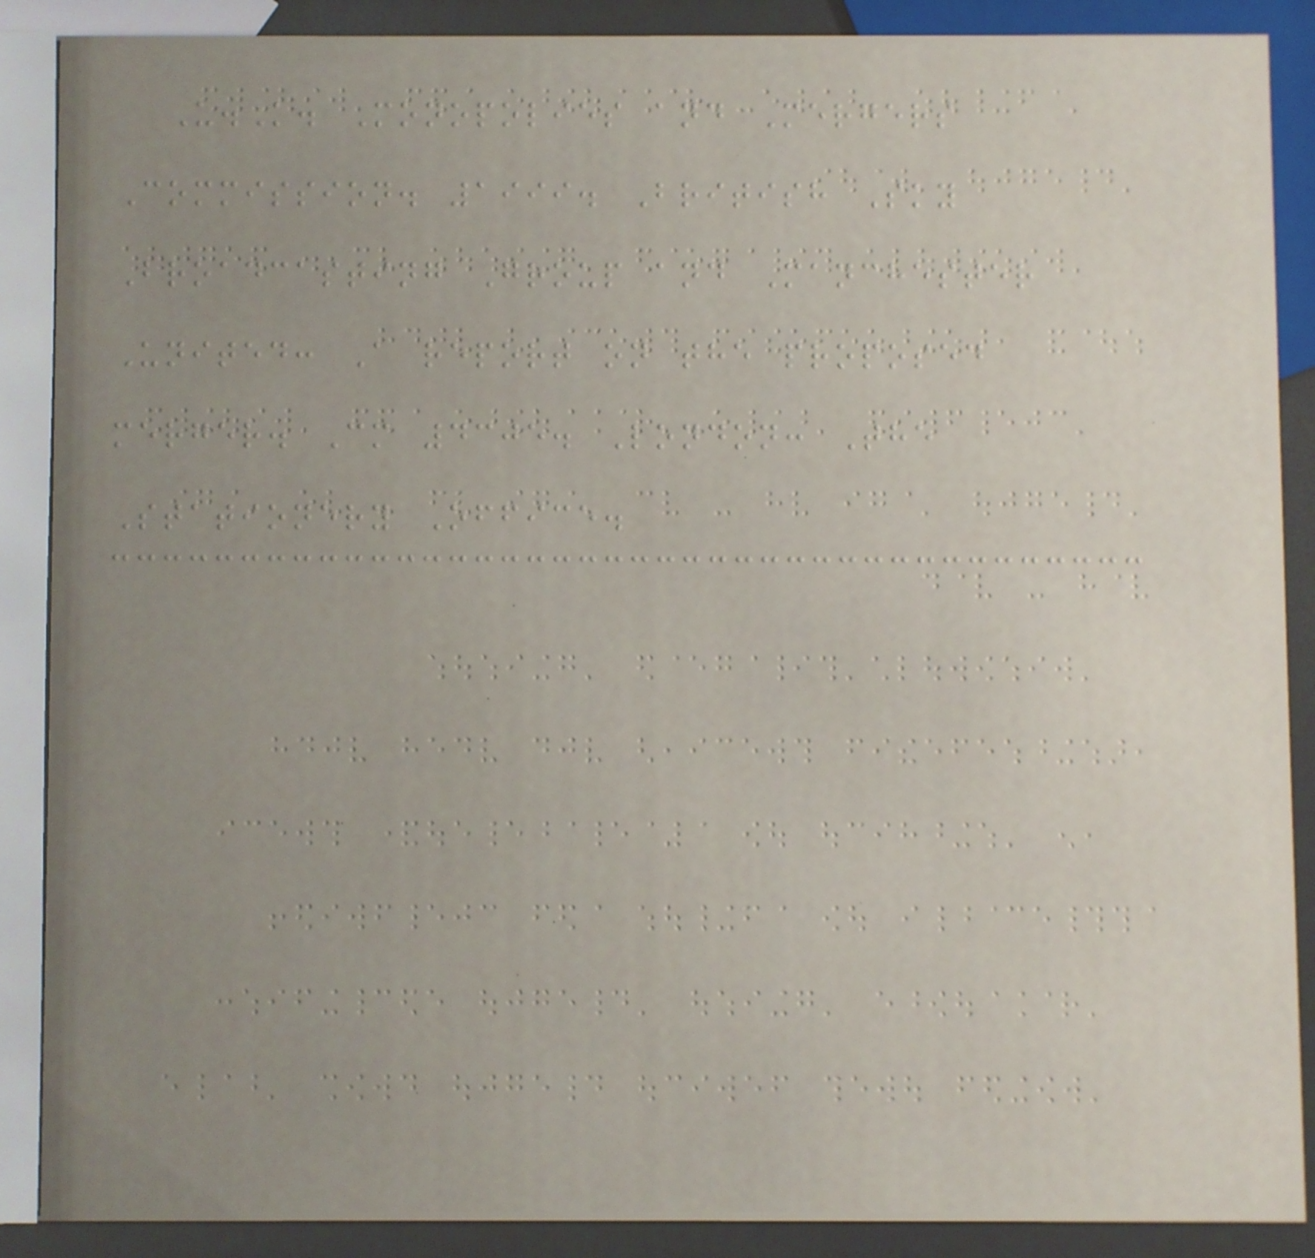U.K. Monopolies and Mergers
Commission. 1999. British Sky
Broadcasting Group and Manchester
United: A report on the proposed
merger. Cm 4305. London: The
Stationery Office.
